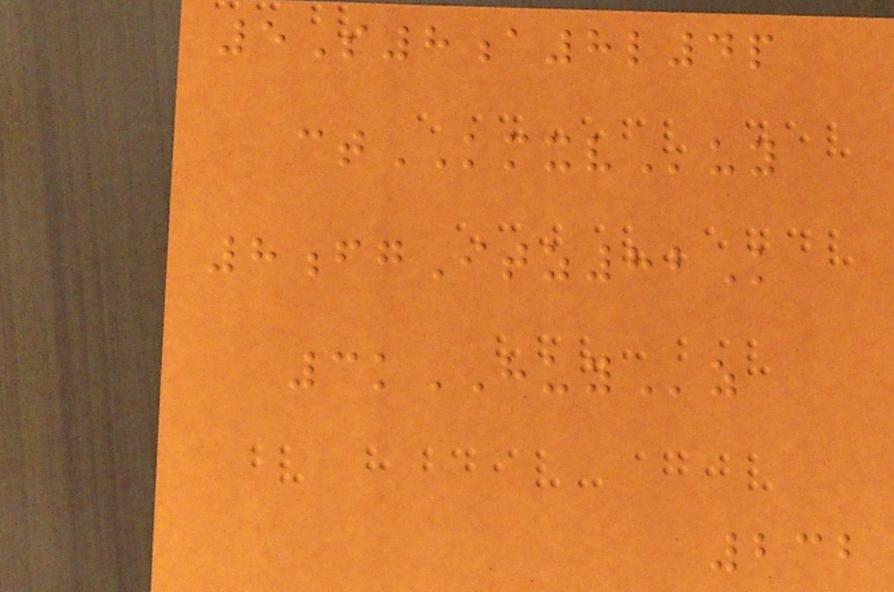5S8a8l4p
ctKMXVuy
8fgItz82K
3kHUYz
232
